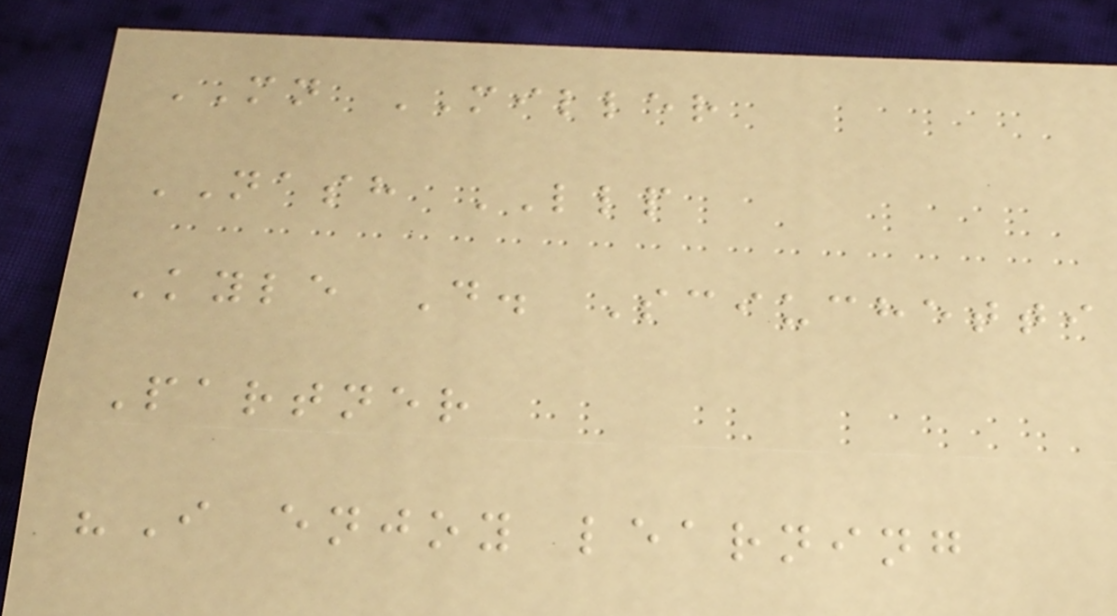MN MILLER
NASH LLP
Kyle D. Sciuchetti
Partner
"I enjoy learning
